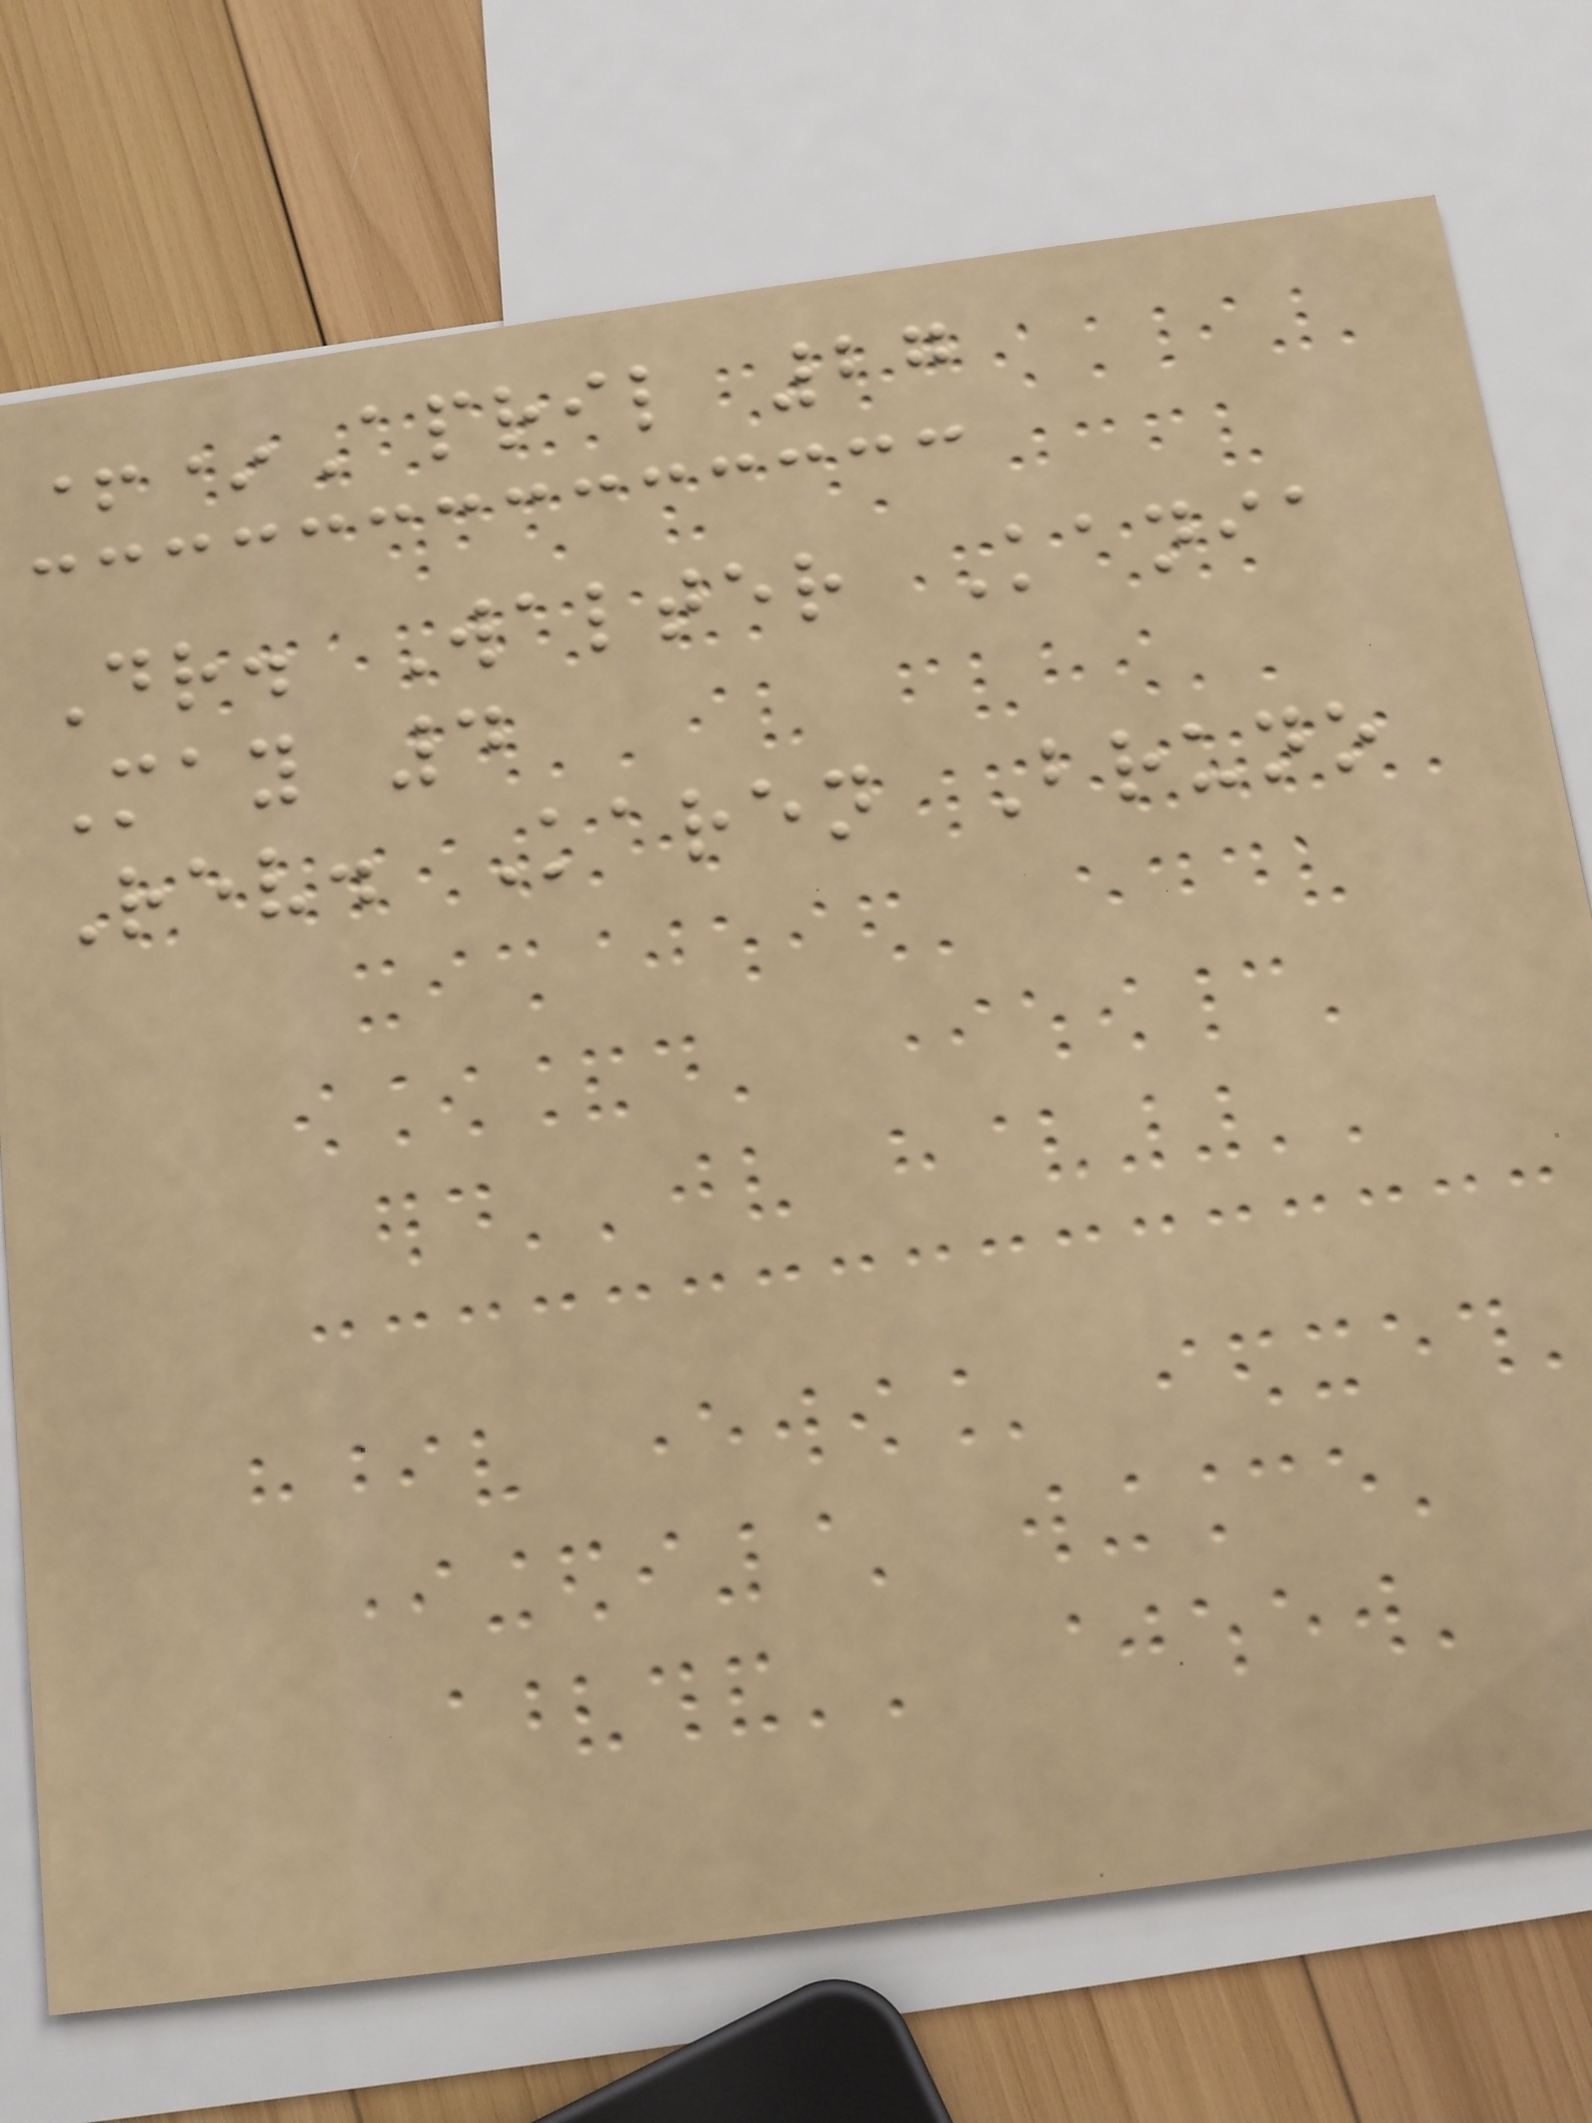+*April 27
Dr. Walter Kania
May 4
Rev. Karen Bruno
